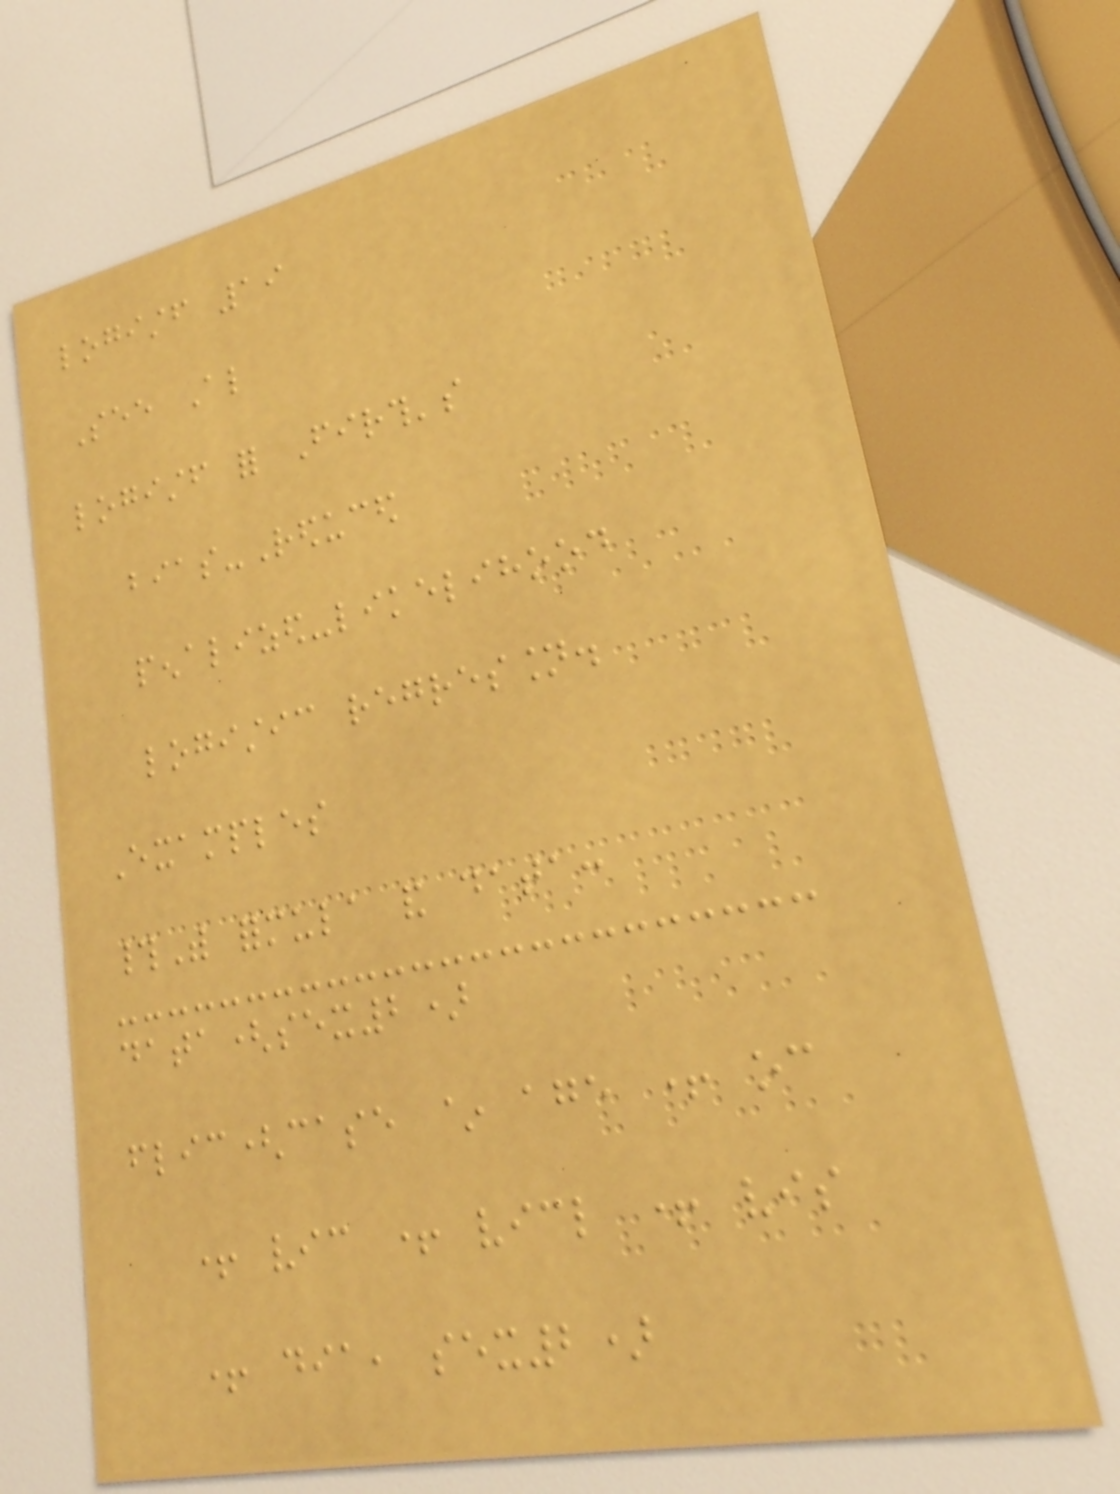logistf 19
See Also
logistf for Firth's
bias-Reduced
penalized-likelihood
logistic regression.
Examples
#With formula and data:
data(sex2)
flic(case ~ age + oc
+ vic + vicl + vis
+ dia, sex2)
